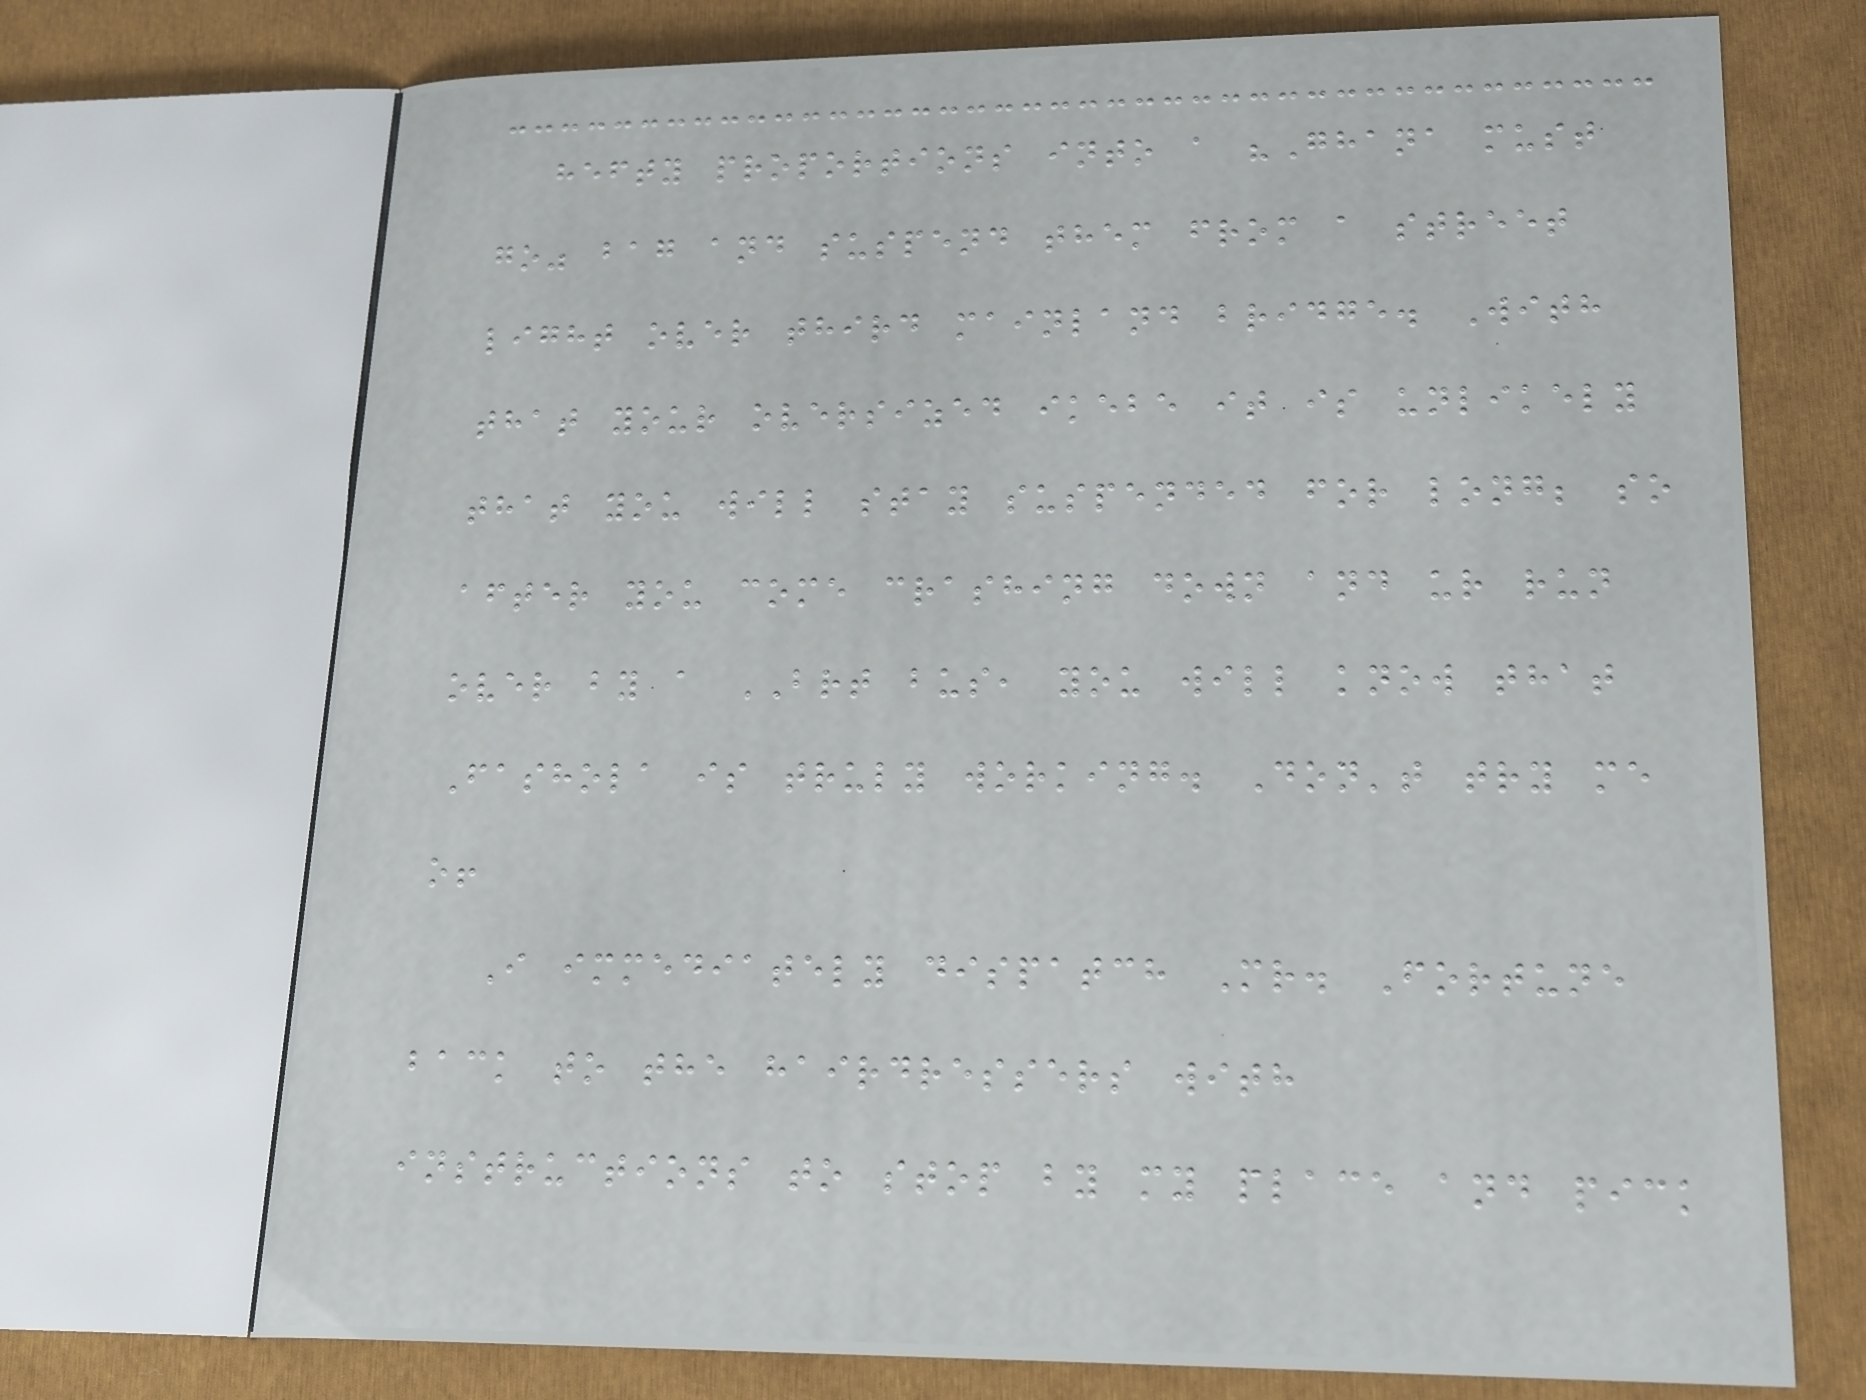hefty proportions into a "Ghana must
go" bag and suspend them from a street
light over third mainland bridge. With
that your oversized ikebe it is unlikely
that you will stay suspended for long; so
after you come crashing down and ur run
over by a BRT bus, you will know that
Fashola is truly working. Don't try me
o!
I immediately dispatch Mr. Fortune
back to the hairdressers with
instructions to stop by my place and pick
